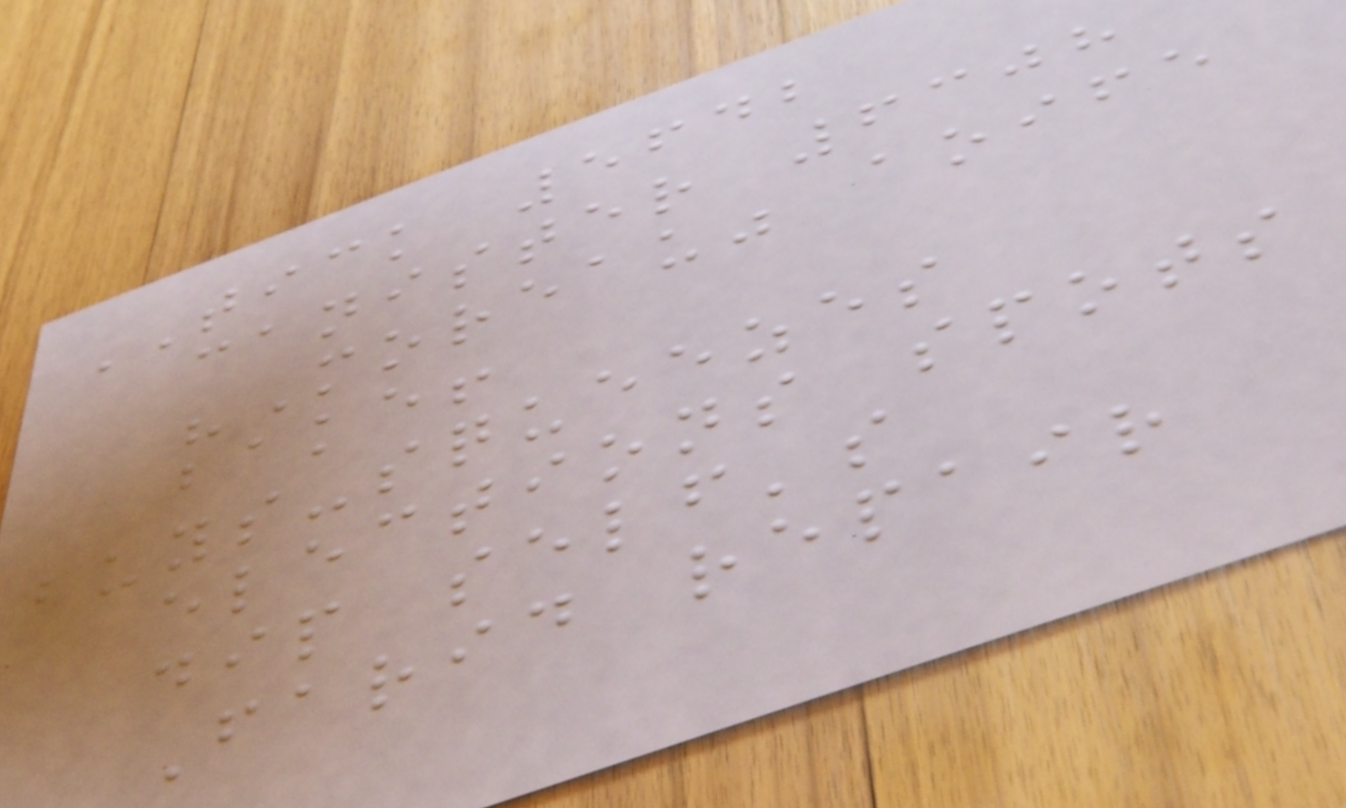TICK 5642
canister 6308
"Moreau" aoife
bake!
buys-squeezes
elections spots
dip self's
Farid repair
